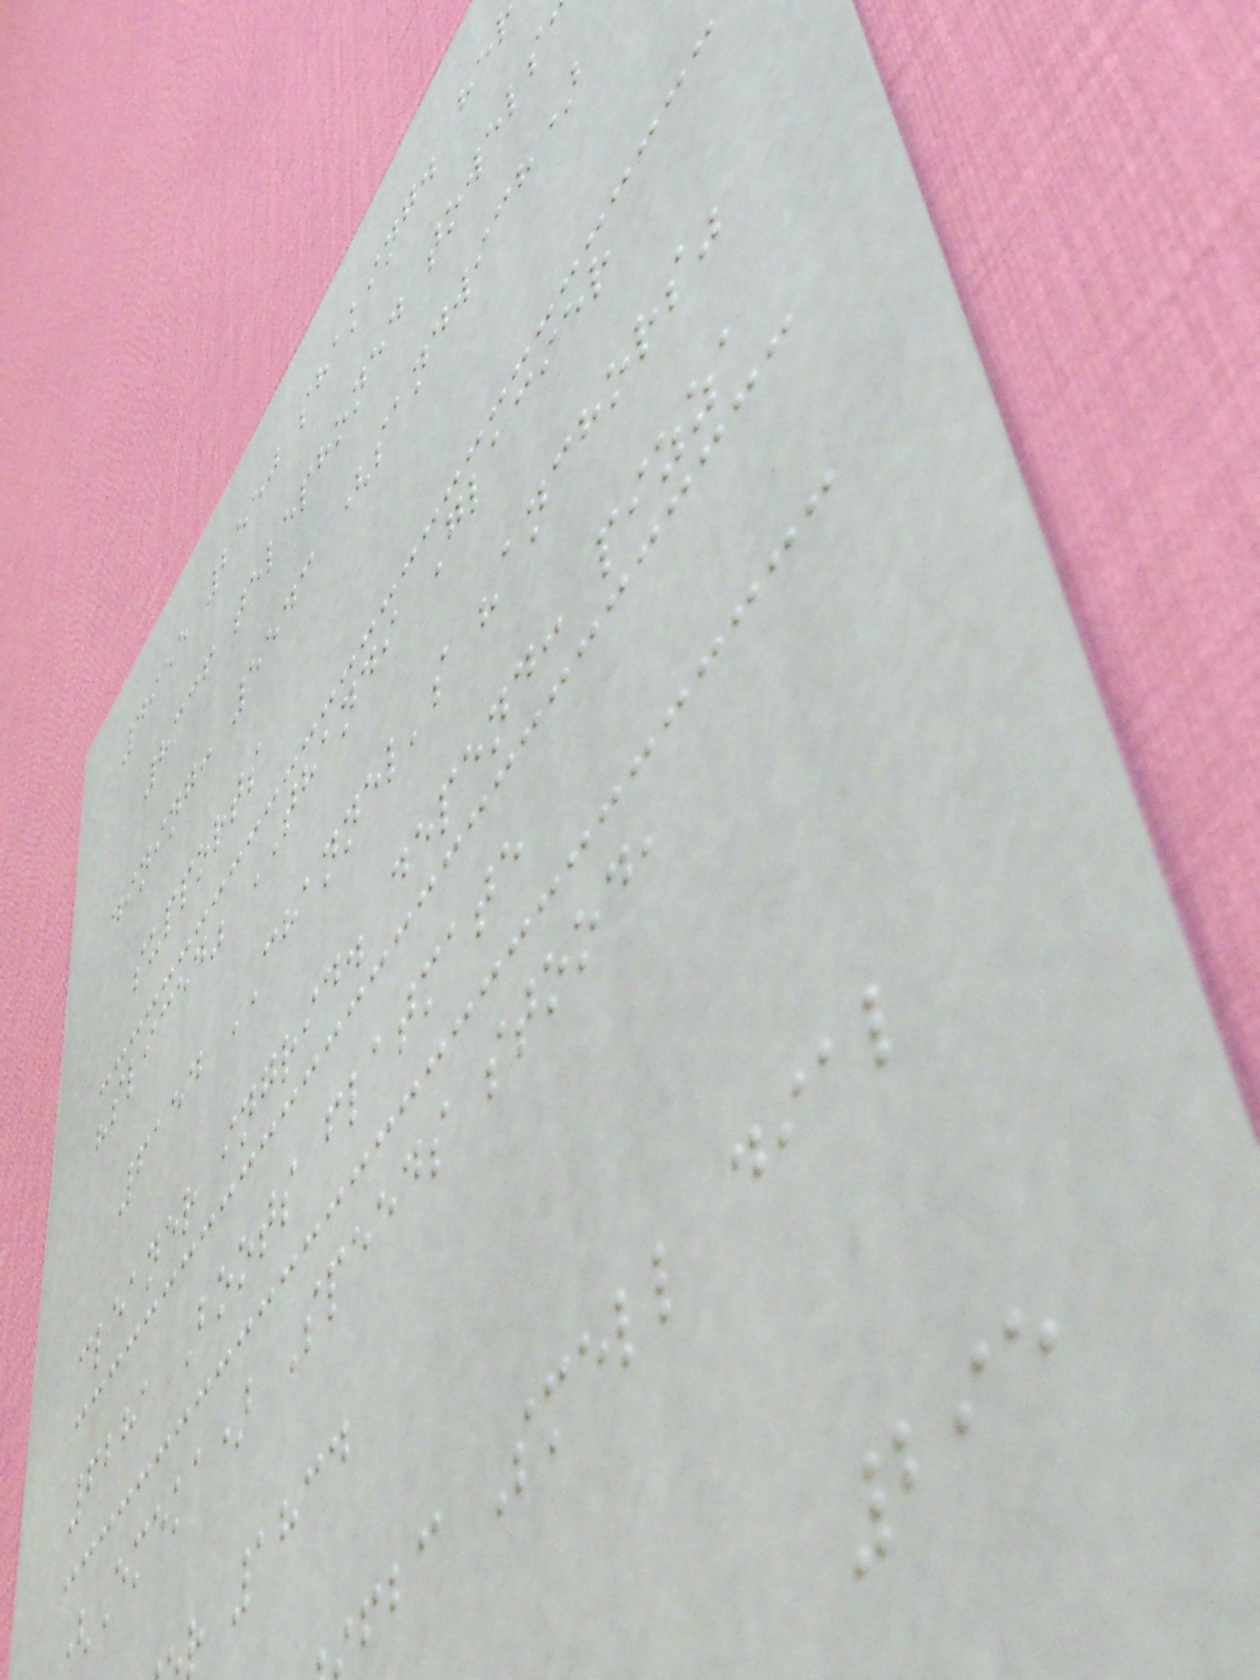4955 2550 shaking. he
8336 telephoned towels
dining: 5543 (sandwich)
supports
"sliced" THANDI Glacier
6154 CHANNEL's "anchors"
cleaner ingrid. depend: pizza
6281 Boots flatmate
Emeka) Speeds stood,
r 1834
fbc Smell dial
295
